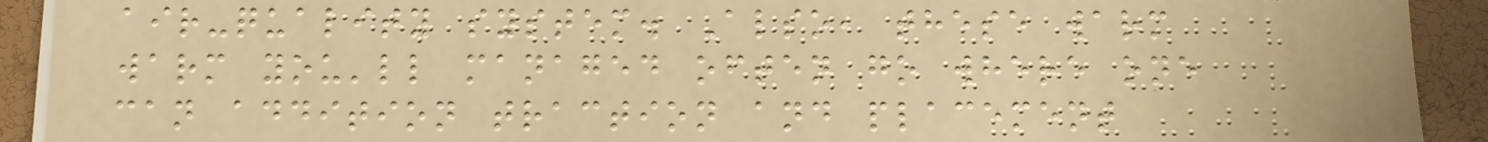air-quality system. Also, these warm
warm you'll managed often go where one
can addition traction and placement
